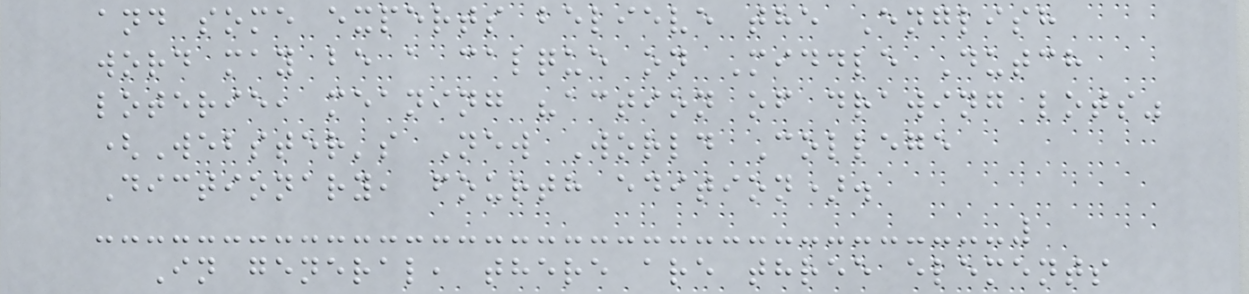and some experts believe the English
word may be a calque on Middle Dutch
loterie, meaning "action of drawing lots"
(Webster's New World College
Dictionary, fourth edition).
In general, there are three elements
